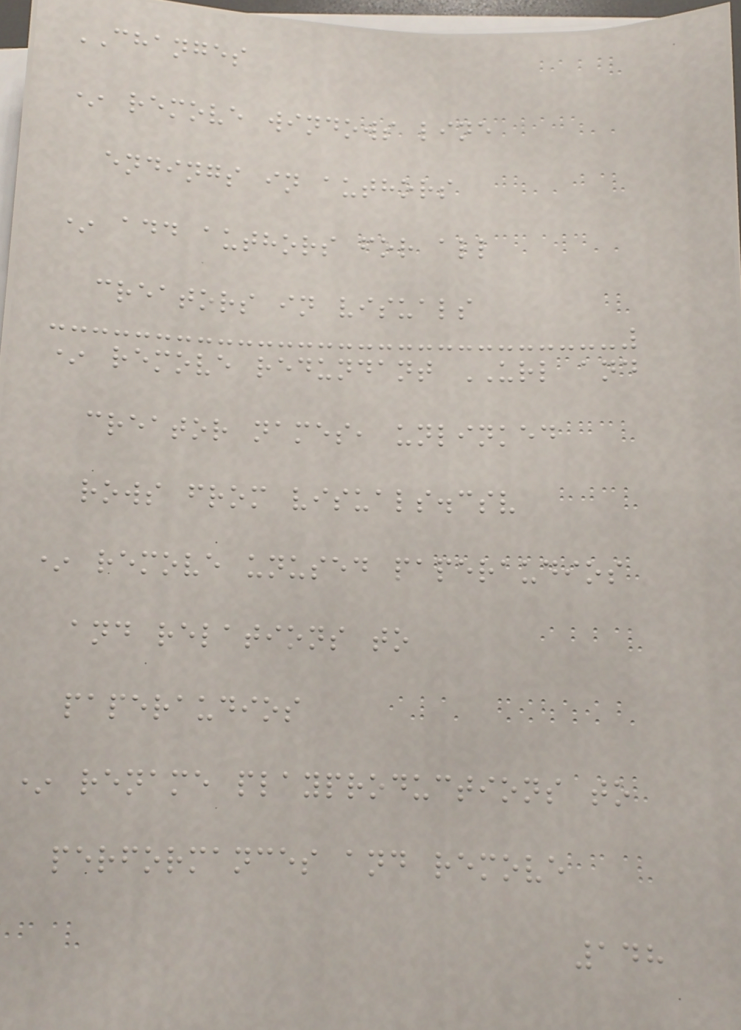CHANGES
* remove windows line
endings in authors
* add authors for all
creators in visuals
* remove redundant URL and
creator names, unlinked
rows from visuals.csv
* remove unused paperaudios
and relations to
paperaudios
* rename playproductions to
performances and remove
148
